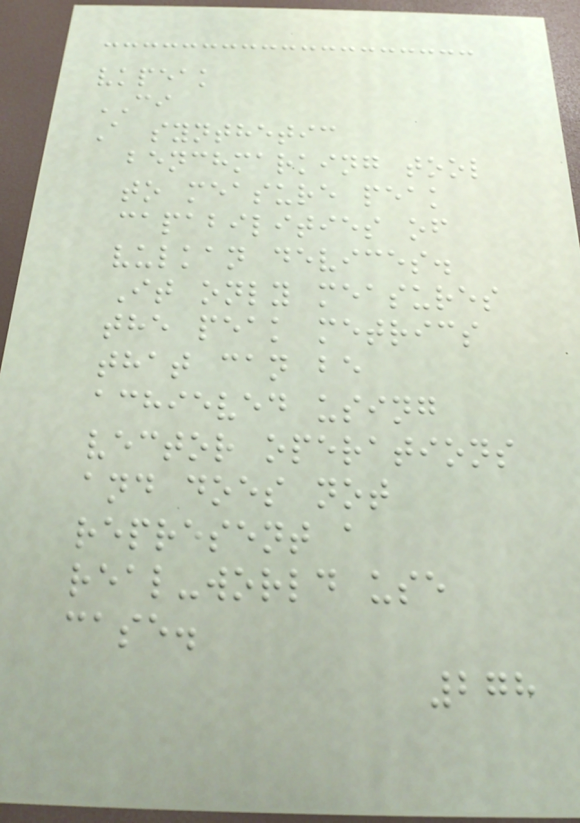vkpeak
CI
A synthetic
benchmarking tool
to measure peak
capabilities of
vulkan devices.
It only measures
the peak metrics
that can be
achieved using
vector operations
and does not
represent a
real-world use
case.
278
